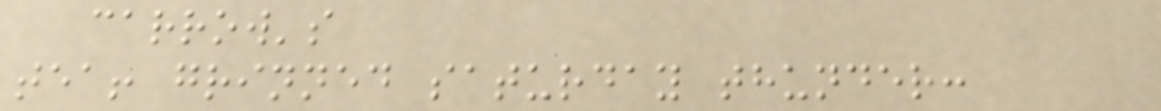carrow's
tea! grinned saturday thunder:
